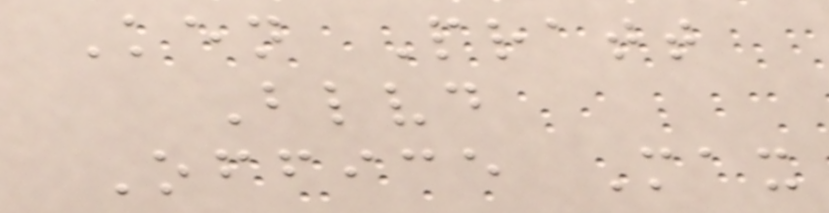Ken Pratt
Blvd
Office Max
